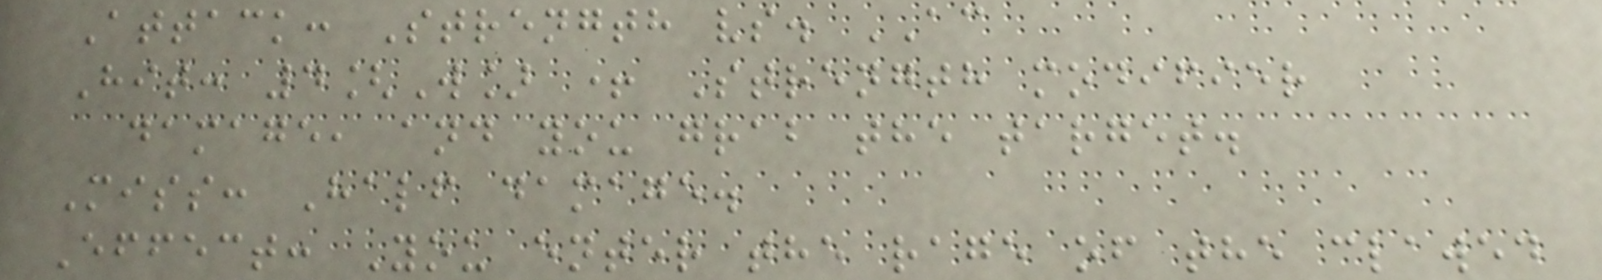Attack: Strength vs. AC
Hit: 4[W] + Strength modifier
damage, and you grab the target.
Miss: Half damage.
Effect: You enter the rage of the clawed
